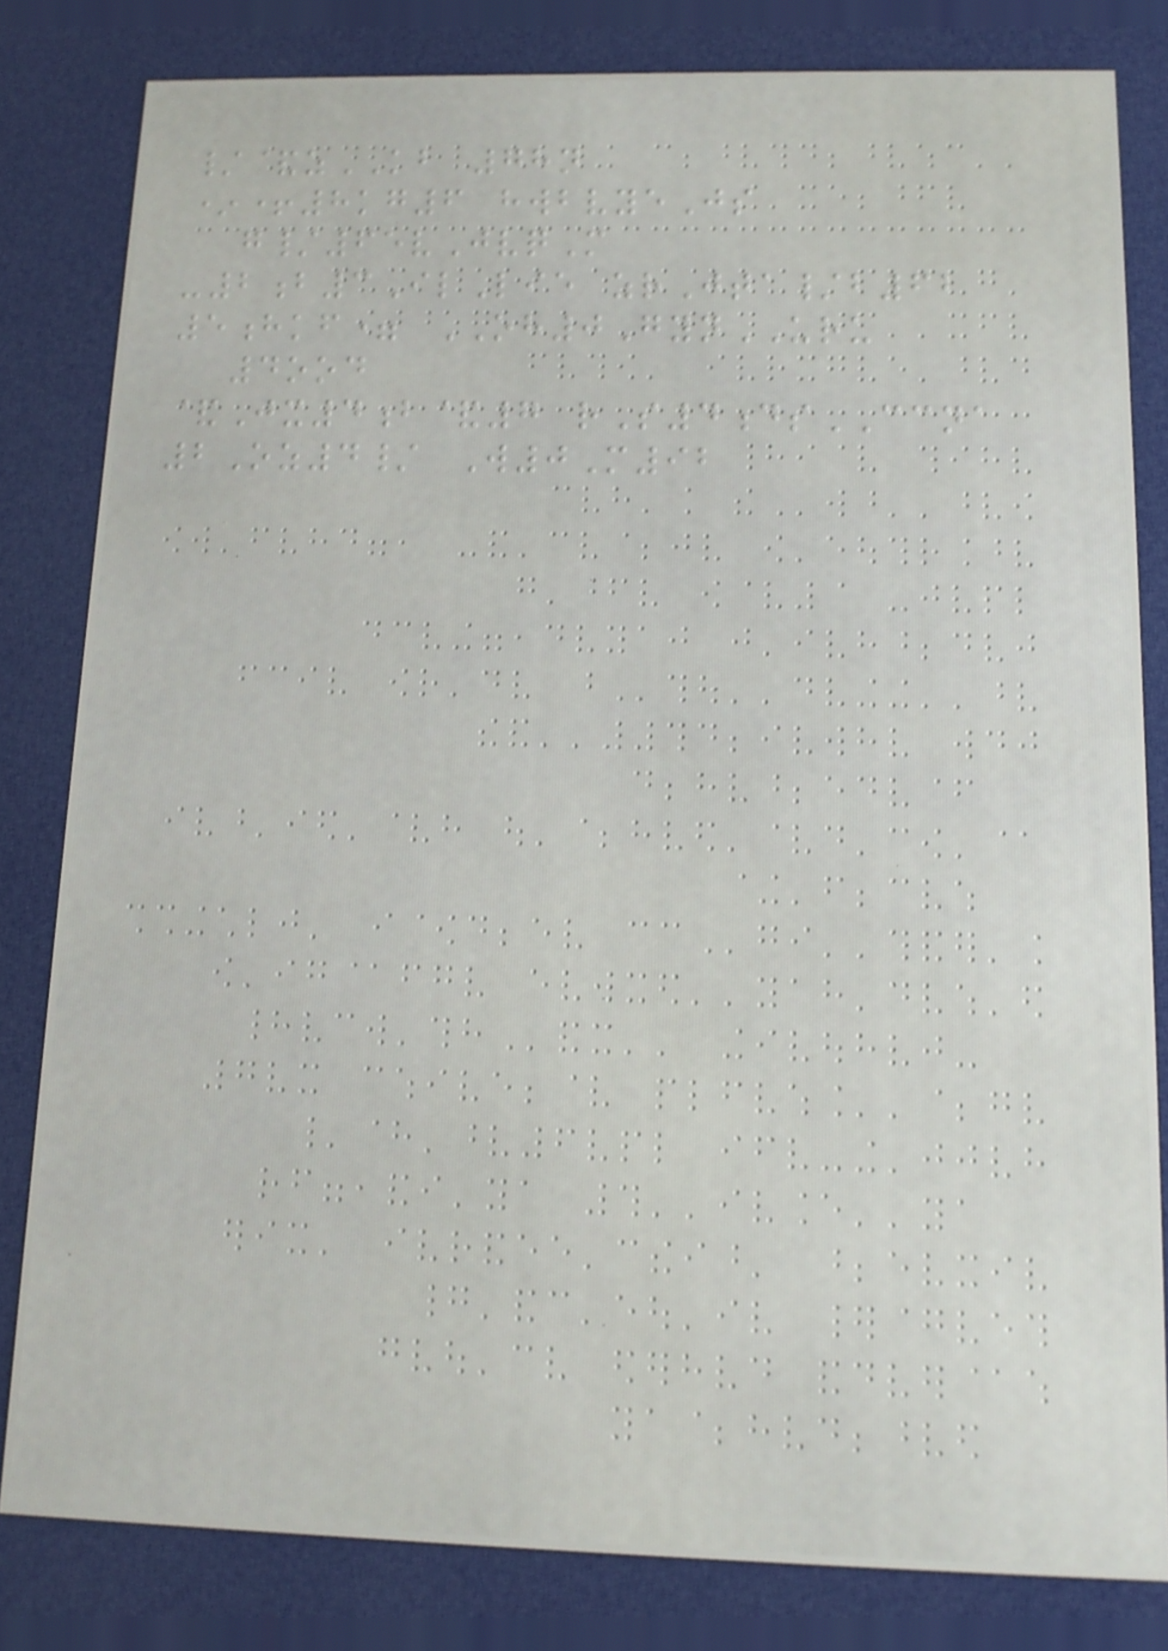/&zKB 78n
*+8kg6 hwbvyeJs
g/65vJvqM
-2b3IlLie zrJta/b62
5hkf= OH0GynURU
4ood
&Jx4b&7 rS4dsCCNA
2Oz4/ W0M92
